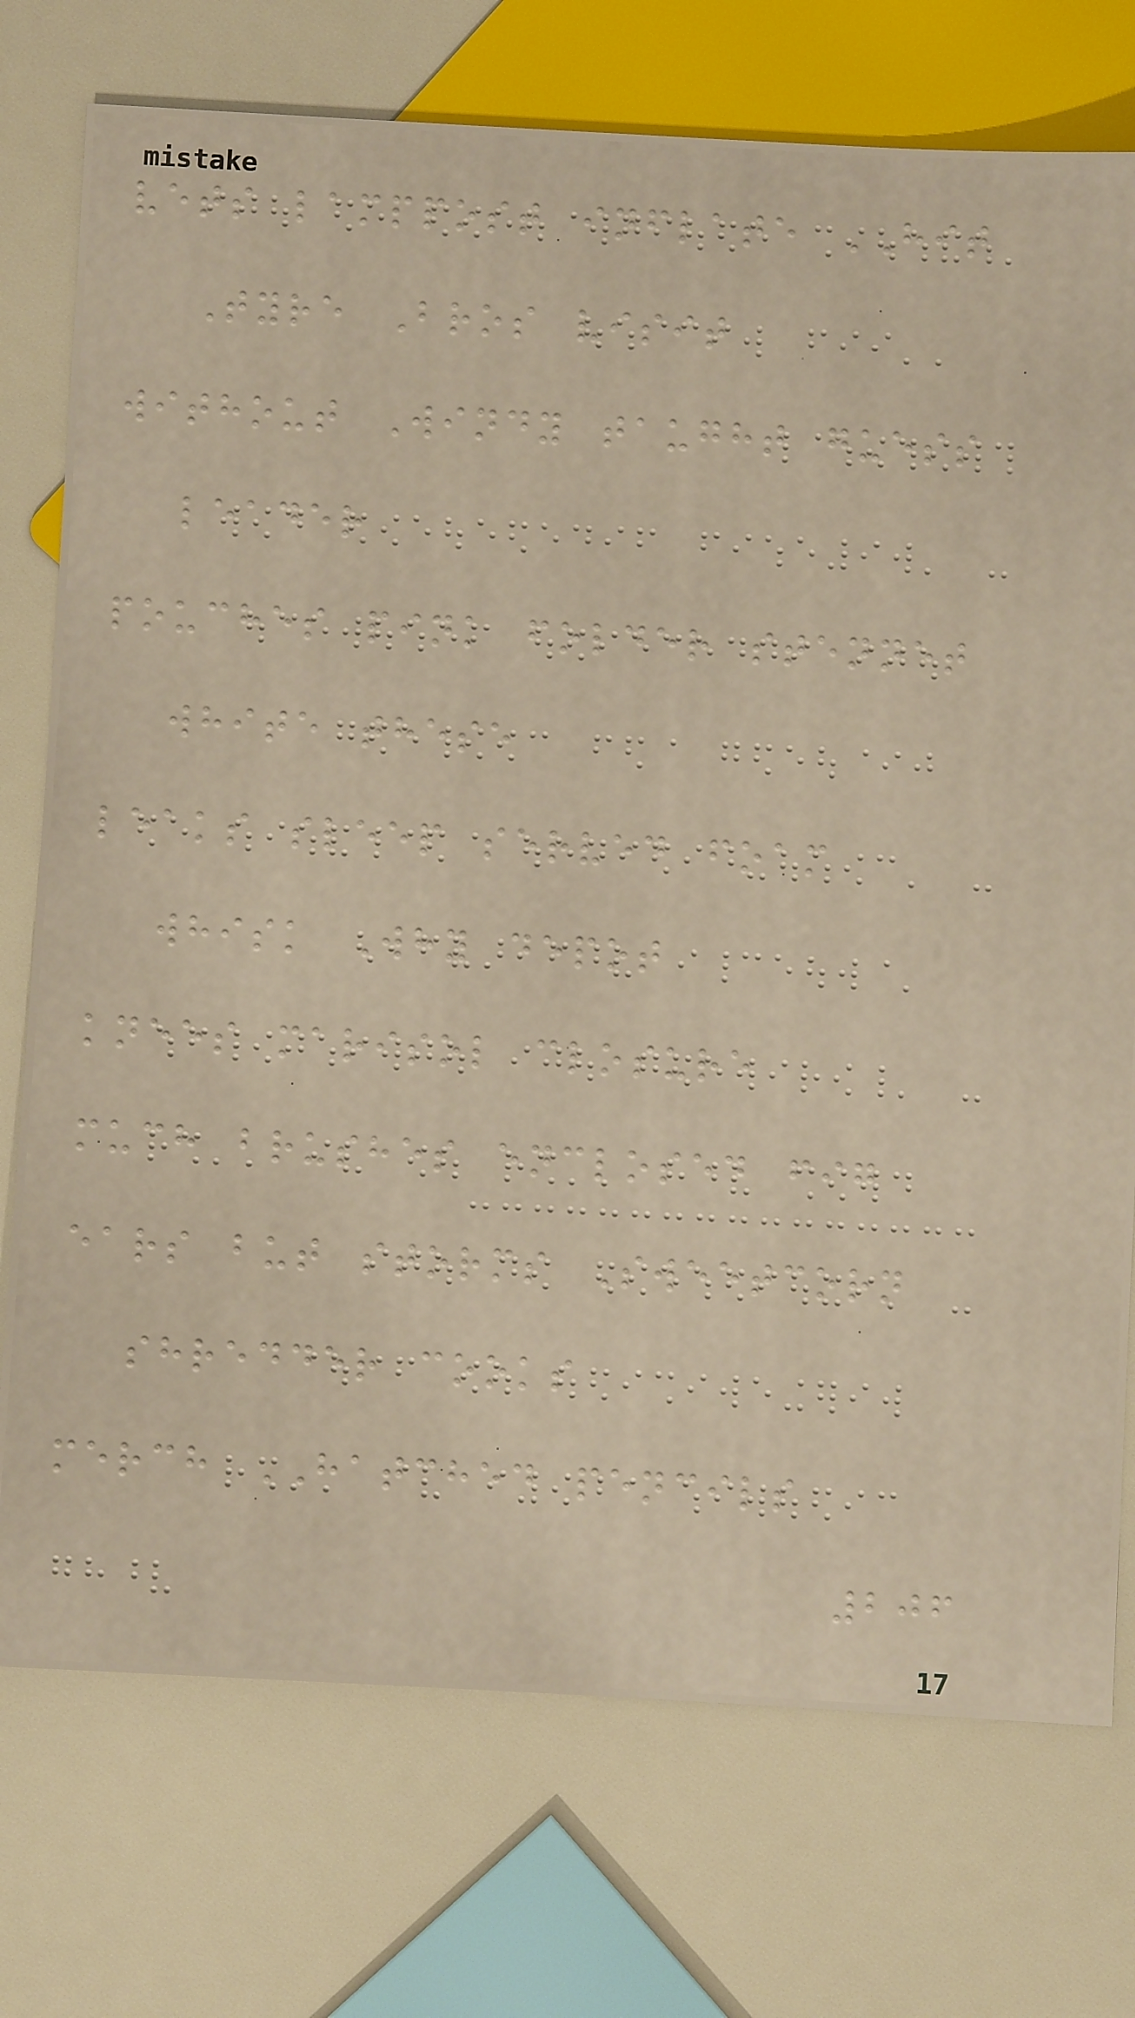vets lamppost inflate HIT
Tyre Bros visit
without Windy taught guess
leader
pouches pink folder stennet
white these
leaks sleep served foam
whisk Why depot
knees marisol closure
much brushes enclosed fig
ears but storms Sweetcorn
shredder cooks
merch HATCHED pencils
206
